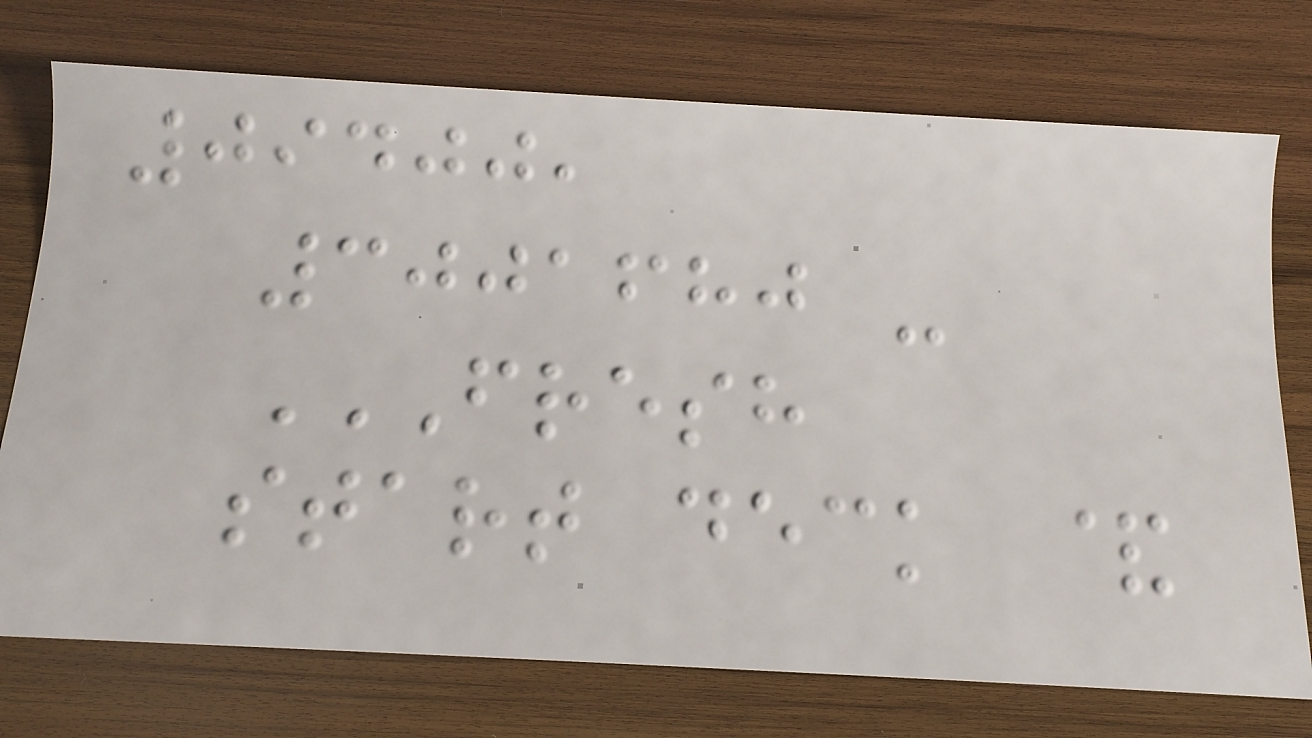09400,
3001680 -
FRESH
START DECK &
